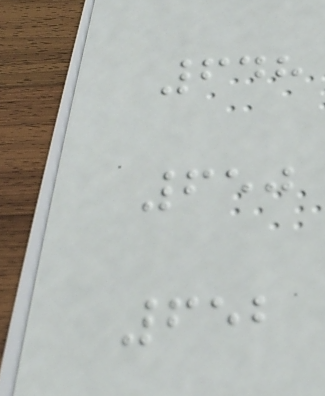648
650
652
